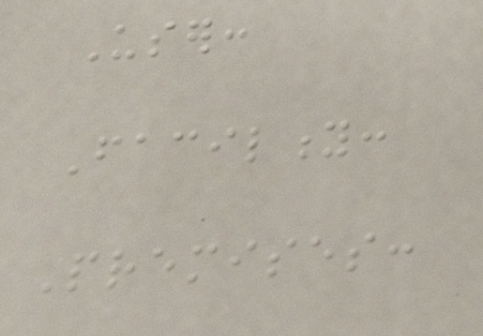User:
Facility:
Premises:
